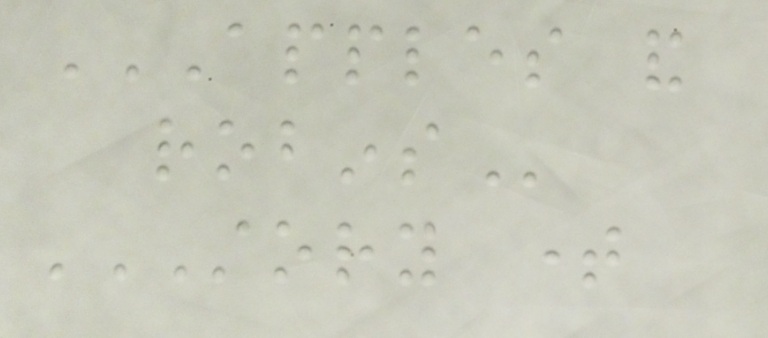APPLES AND
ROBINS
STORY TIME
